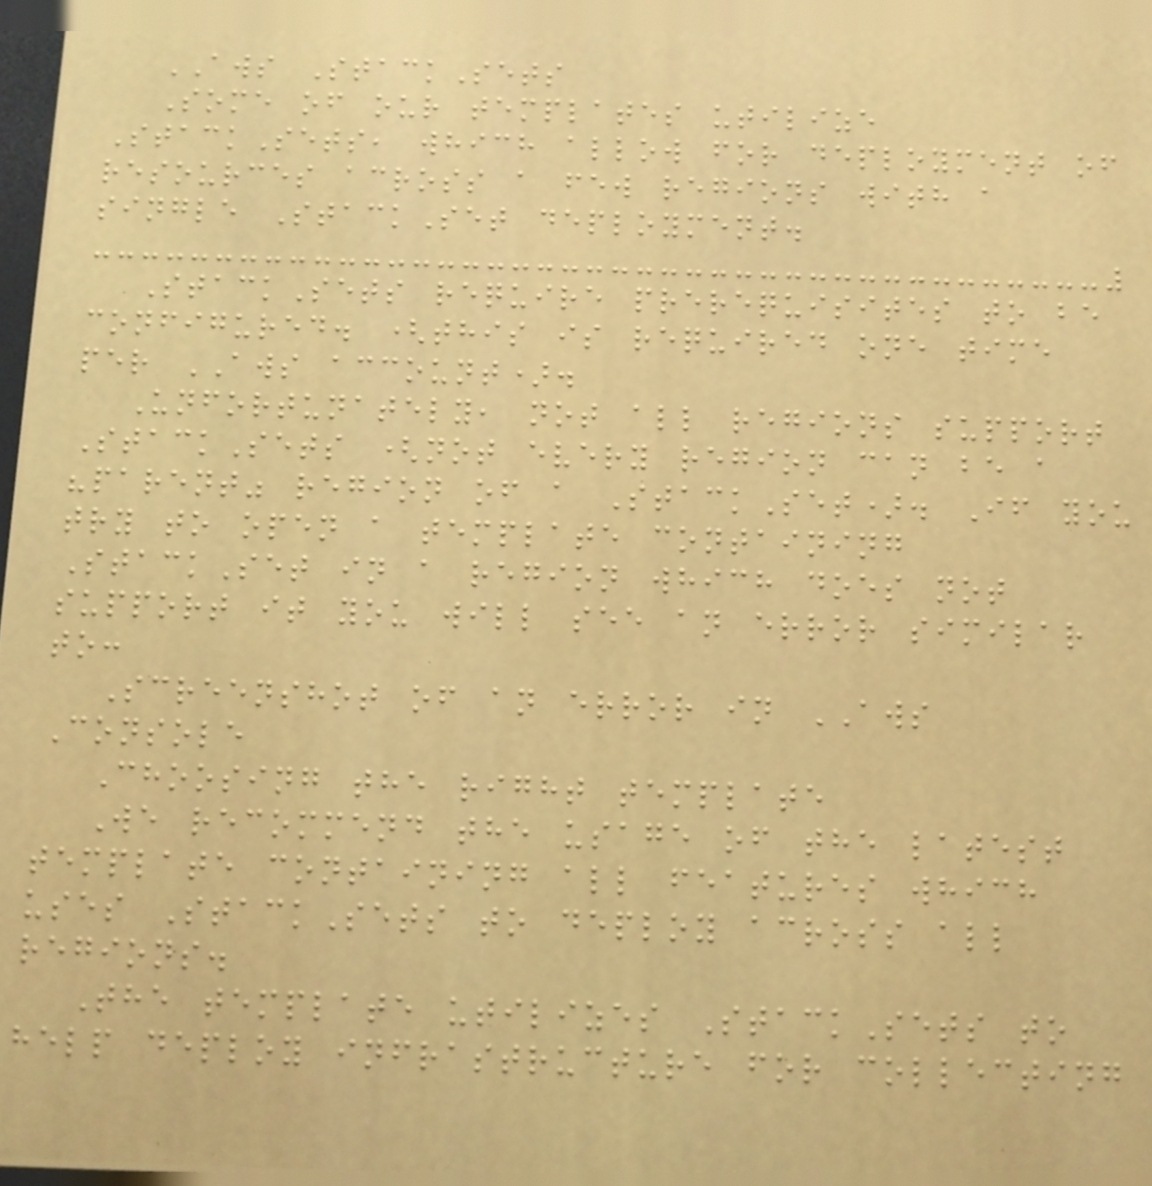AWS StackSets
Some of our templates utilize
StackSets, which allow for deployment of
resources across a few regions with a
single StackSet deployment.
StackSets require prerequisites to be
configured. (this is required one time
per AWS account).
Unfortunately, not all regions support
StackSets (not every region can be a
"parent" region of a StackSet). If you
try to open a template containing
StackSet in a region which does not
support it you will see an error similar
to:
Screenshot of an error in AWS
Console
Choosing the right template
We recommend the usage of the latest
template containing all features which
uses StackSets to deploy across all
regions.
The template utilizes StackSets to
help deploy infrastructure for collecting
